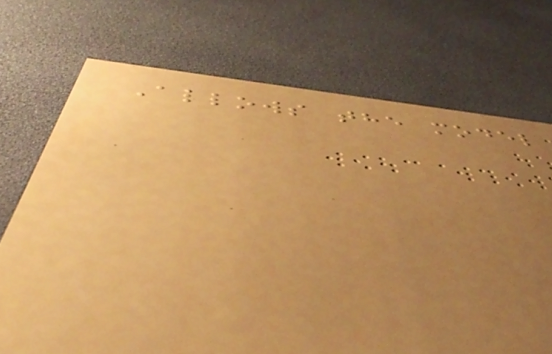Allows the model
